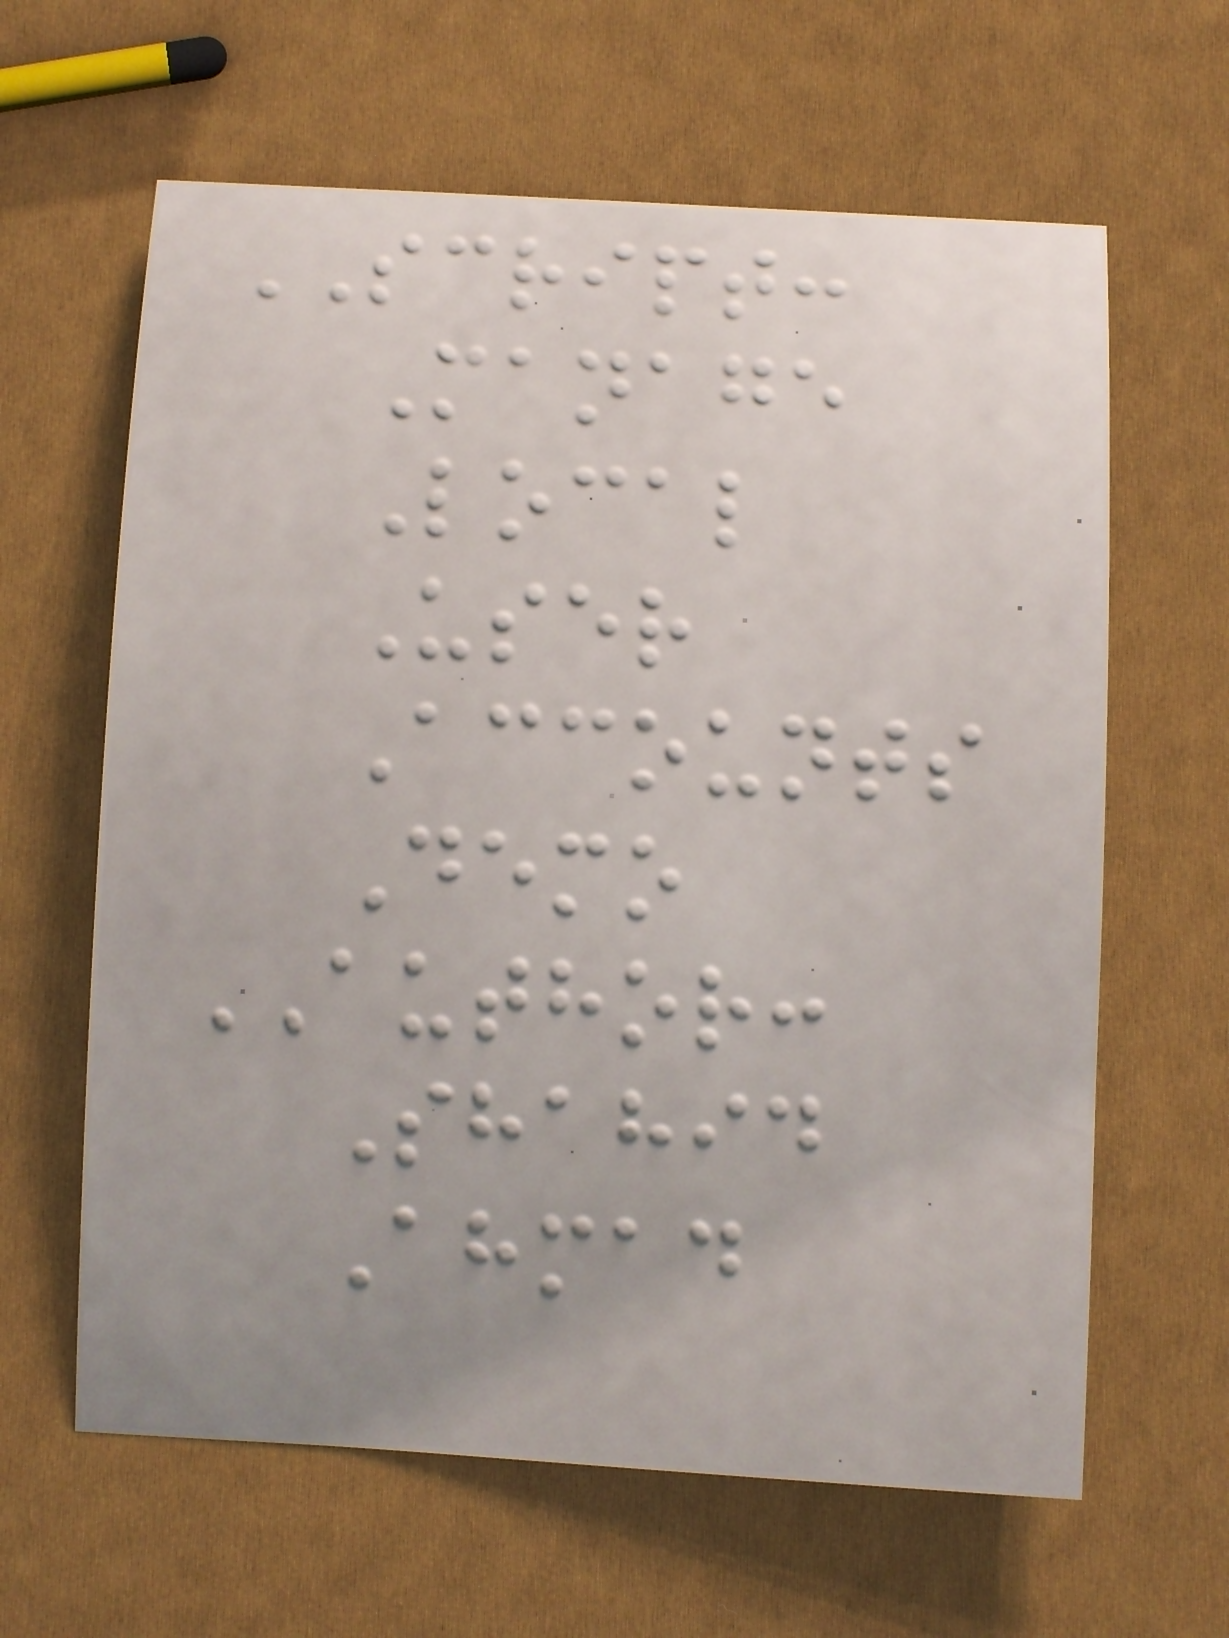SCRIPT:
Manage
Local
User
Accounts
Demo
AUTHOR:
Shahid
Ahmad
